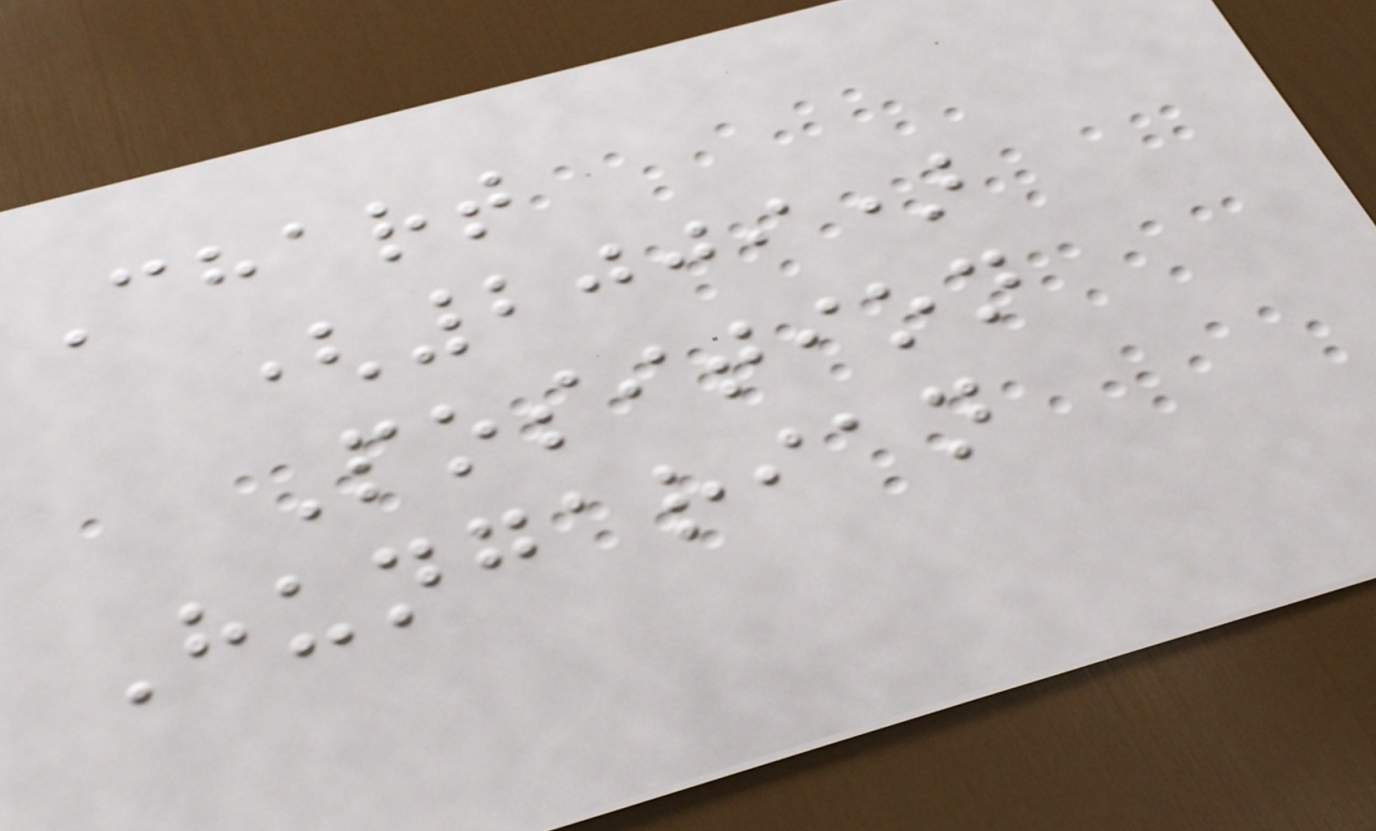Chart
(2009)
Position
Hungarian
